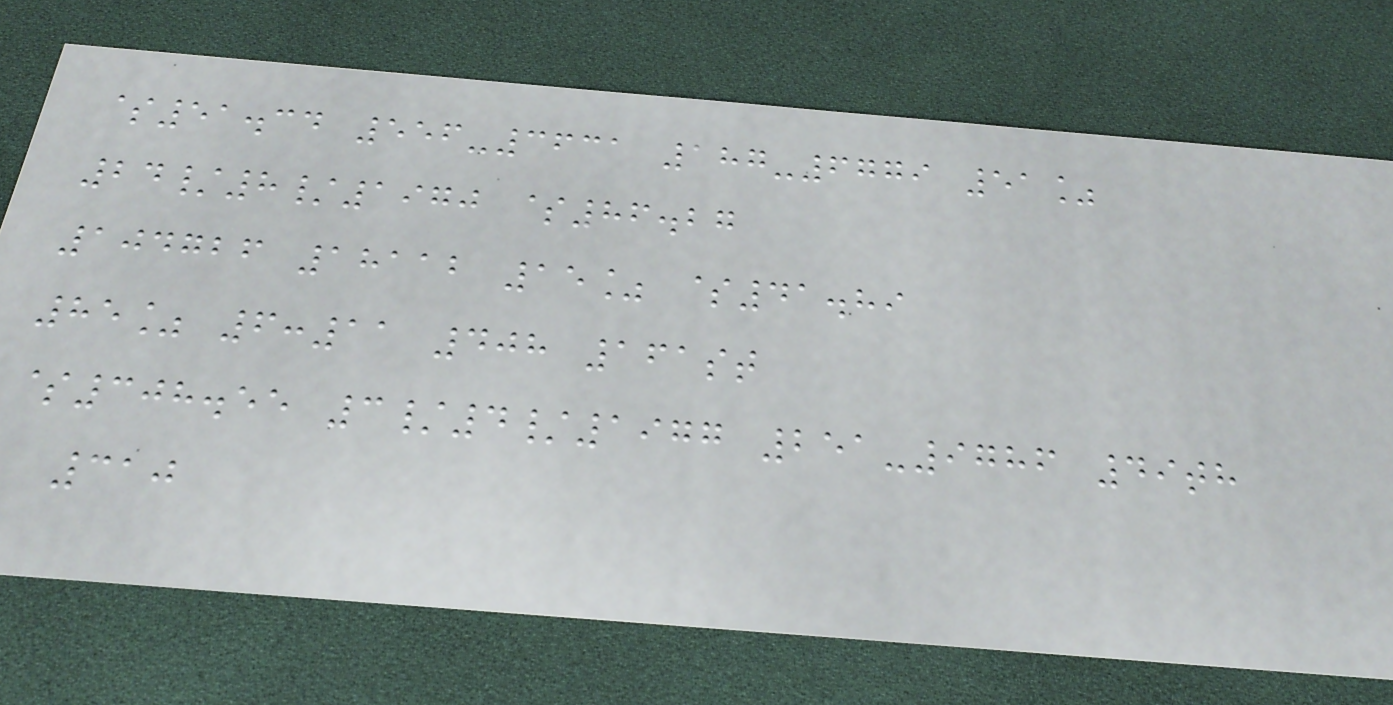$51.34 556-3631 187-6779 51%
24/8/1970 $86.27
104726 18112 15% $41.89
85% 6:11 408 161st
$308.55 3/4/1977 251-9786 49th
310
